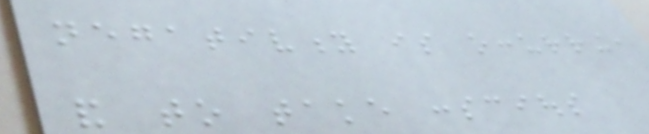negativity is occurring,
and to take conscious
